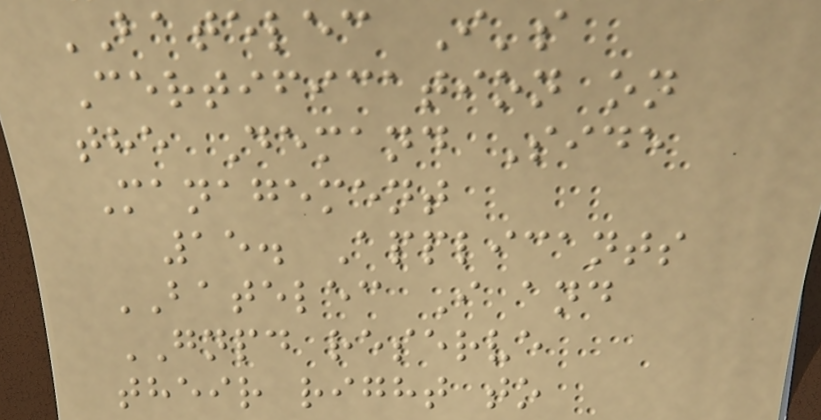BATELEC I's
Certification on
the Demand Side
Management
15. Applicants
BATELEC I and
GNPD reserve
their right to
